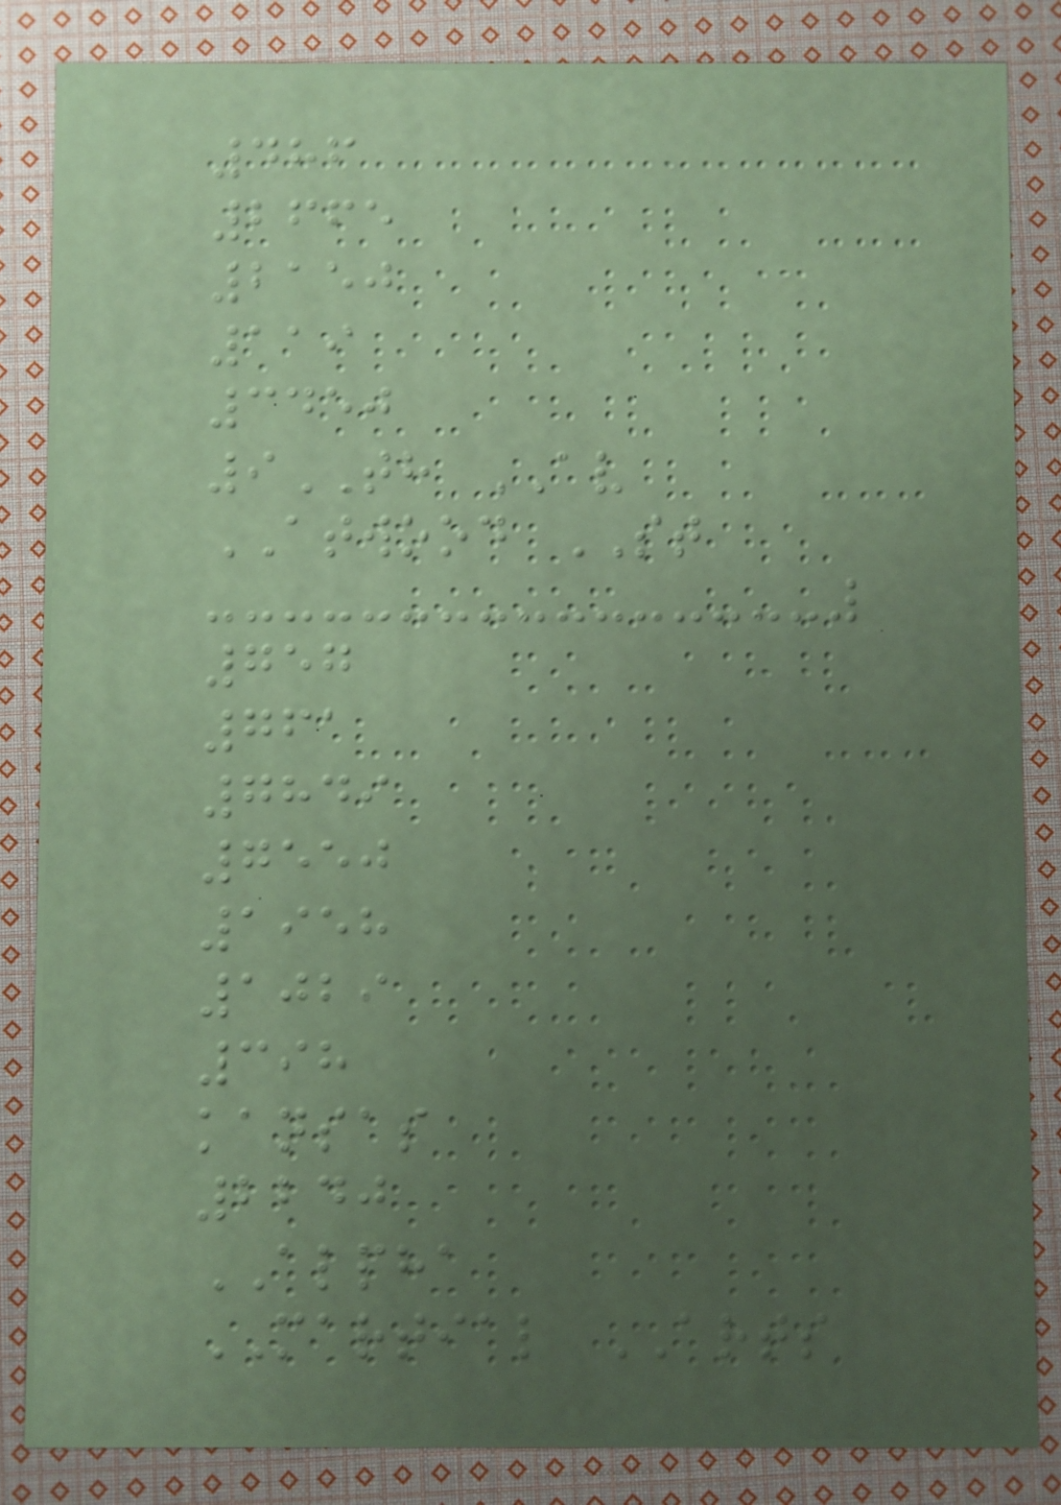486
2665
2150
119
3450
9TH AV
ATWOOD ST
757
761
7849
7550
1958
1029
398
kansas
2240
ALPHA
MARTIAL ARTS
